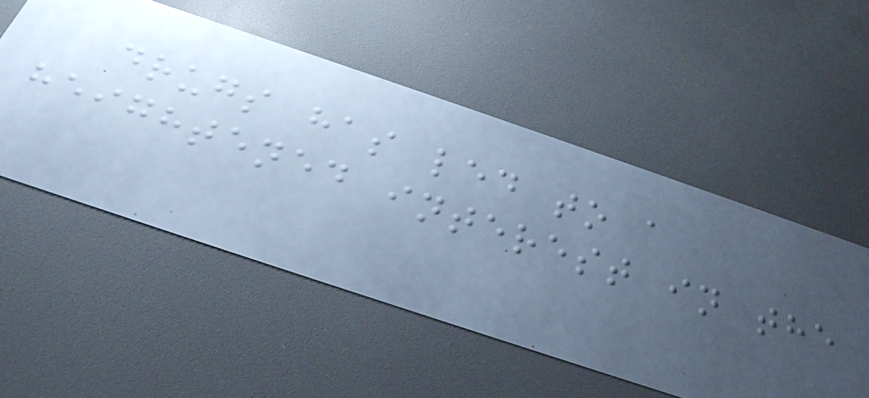drugs has led to a
heightened interest in the
